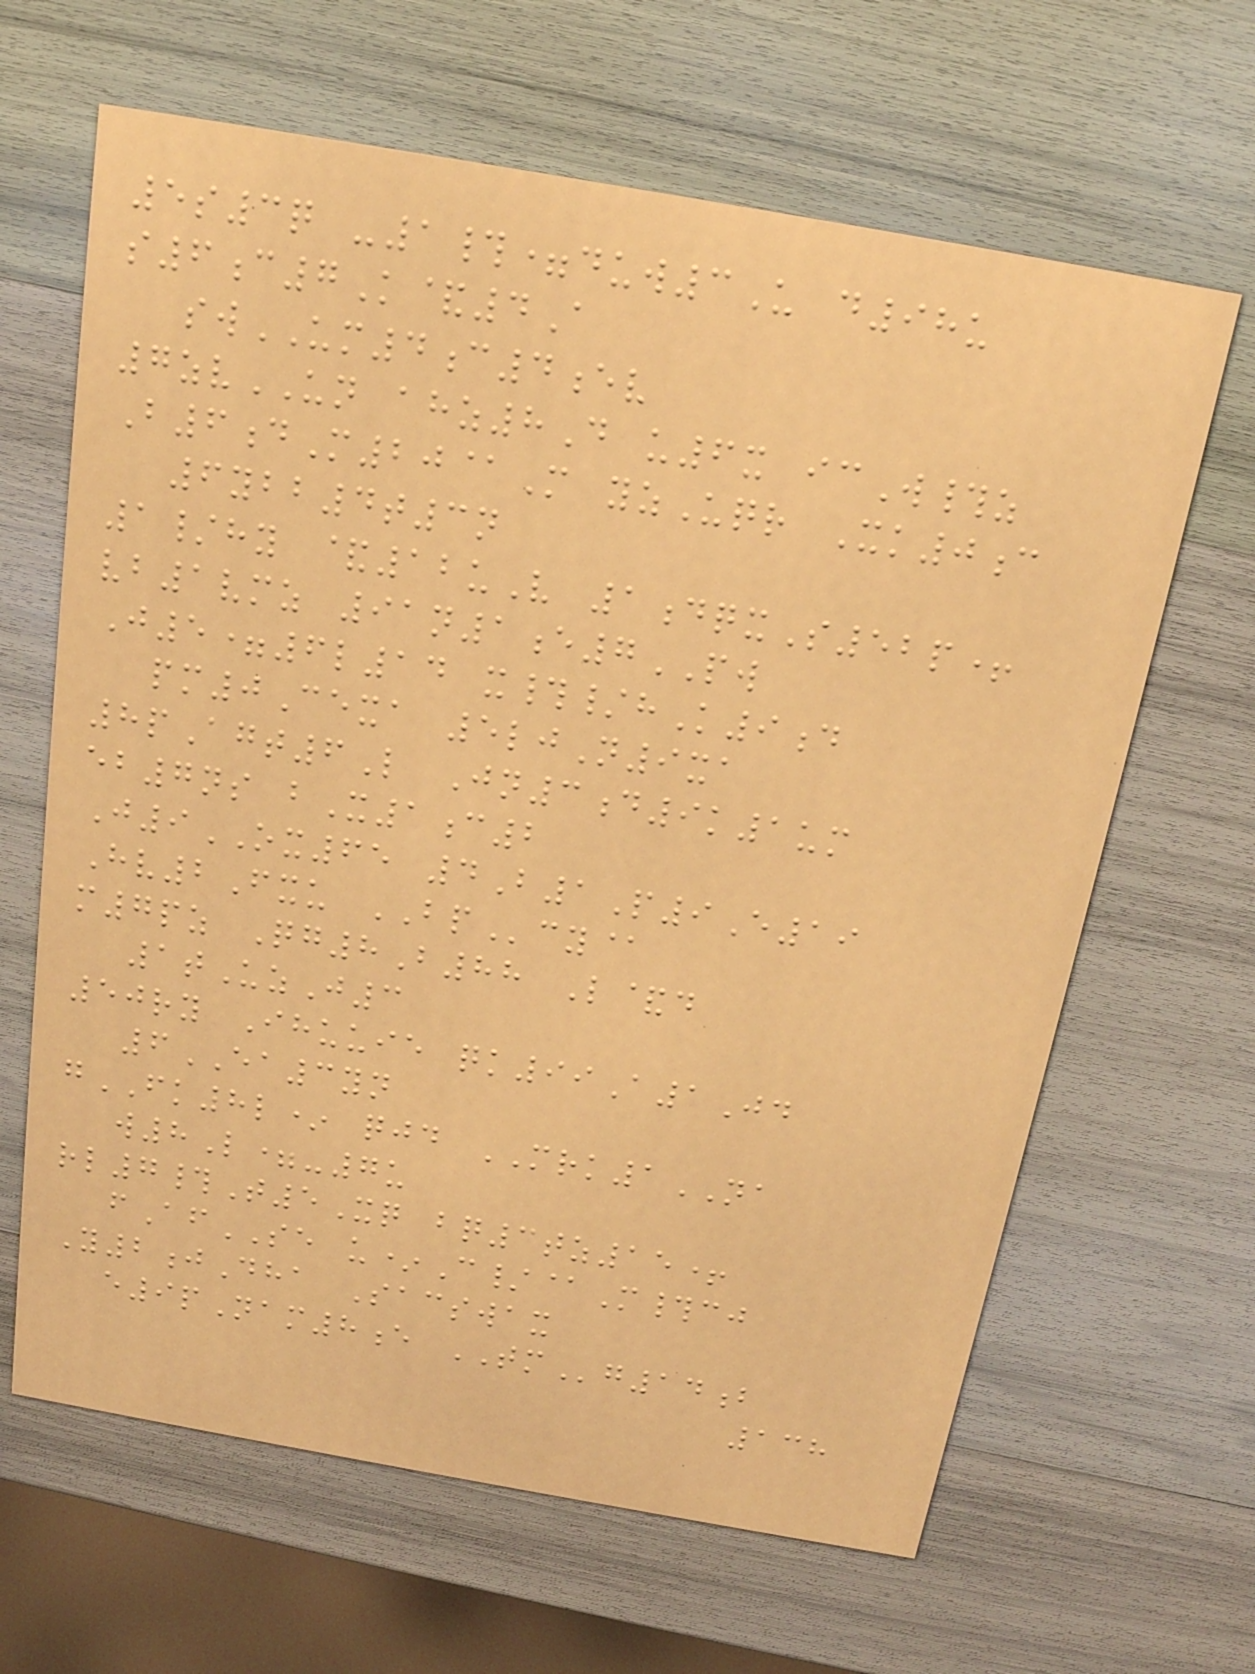5s3q -1#=duw3U d98u
s6c7K&4A
swUM4c4ev
7zvUN ahz8D u6x icW#z
B6dM20@M yzUqr Xk0c
6ybb4t3n
1/hy &12uV 1dqxS52p+
vb1vmz 91n1e7PW
J5=6l14 x#/hK9d
pm0Cexa 5ljN9xa
8pAgt6L Jn3d9k1um
eb7ns bX1c2
J9OX65 4B1P9E19
Hv2Fxu BPcy@
m7pz Qg8B88 L&d
1tUzJ3
50ry Ihuuie qk99A1Jd
6EA3yn
gFK8l* qjd MRK1NA
w8L=-7u
rl7#T5Xq bq3tz15+
fAfSE u*C/@M#cj
Y2jDha Sacswax
e9pNam8e TMg14b
138
